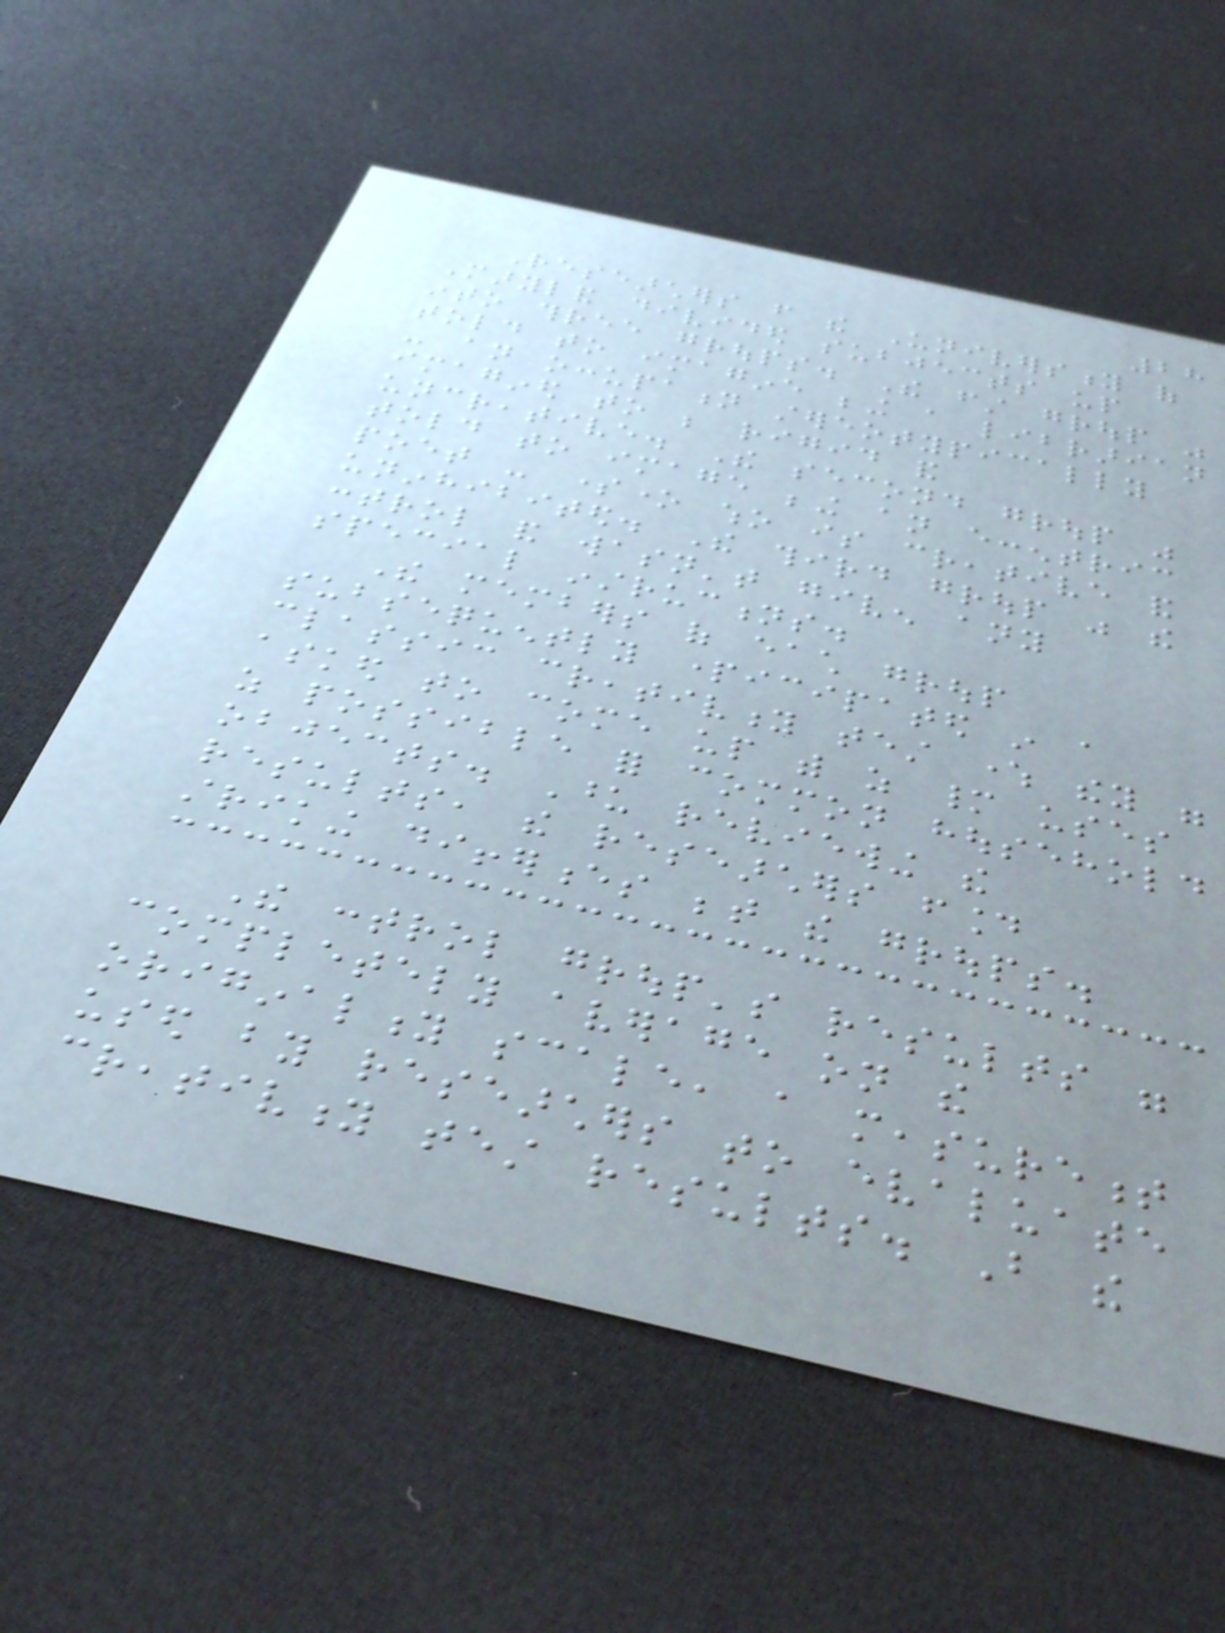28
Researchers from the University of
Maryland divided subjects up
into three groups. The first group was
told to imagine being a librarian
- an occupation stereotypically
imagined to be rigid and
uncreative. The second group was
told to image being an eccentric
poet - someone who is creative and
uninhibited. The third group was the
control and wasn't given any
special instructions.
The members of each group
subsequently participated in a
classic creativity test where they were
asked to come up with as many uses
as possible for common household
objects. Upon reviewing the
results, the researchers found
striking differences between the groups.
The control group's results were
completely average on the
originality scale, a measurement
used by researchers to evaluate
creativity test results. But the
